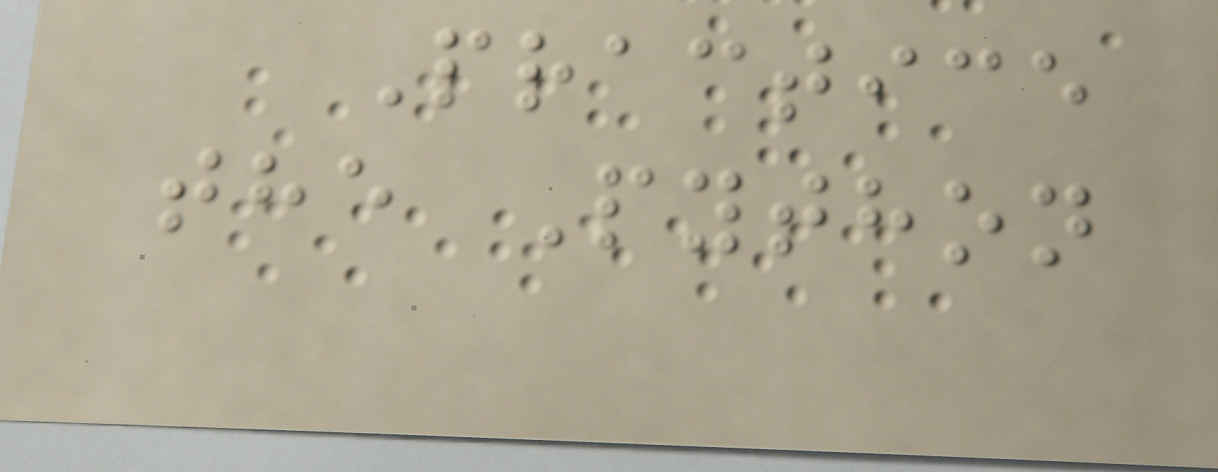Practice
the Python
